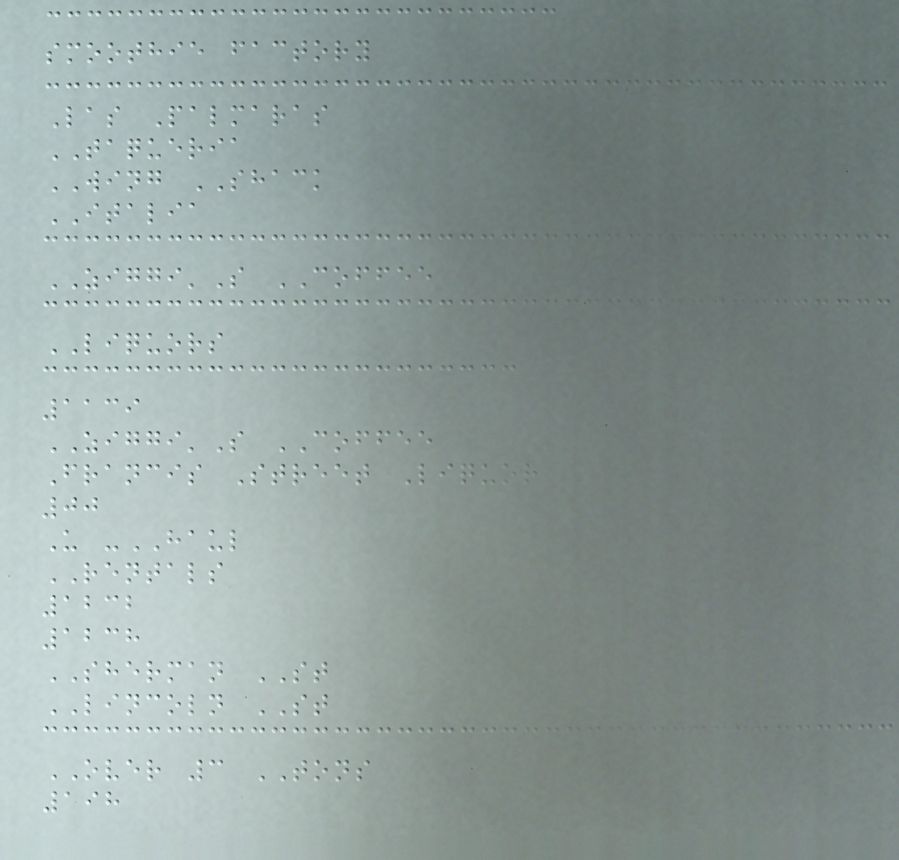smoothie factory
Las Palmaras
TAQUERIA
WING SHACK
ITALIA
ZIGGI'S COFFEE
LIQUORS
1139
ZIGGI'S COFFEE
Francis Street Liquor
00
U -HAUL
RENTALS
1232
1238
SHERMAN ST
LINCOLN ST
OVER 3 TONS
198
